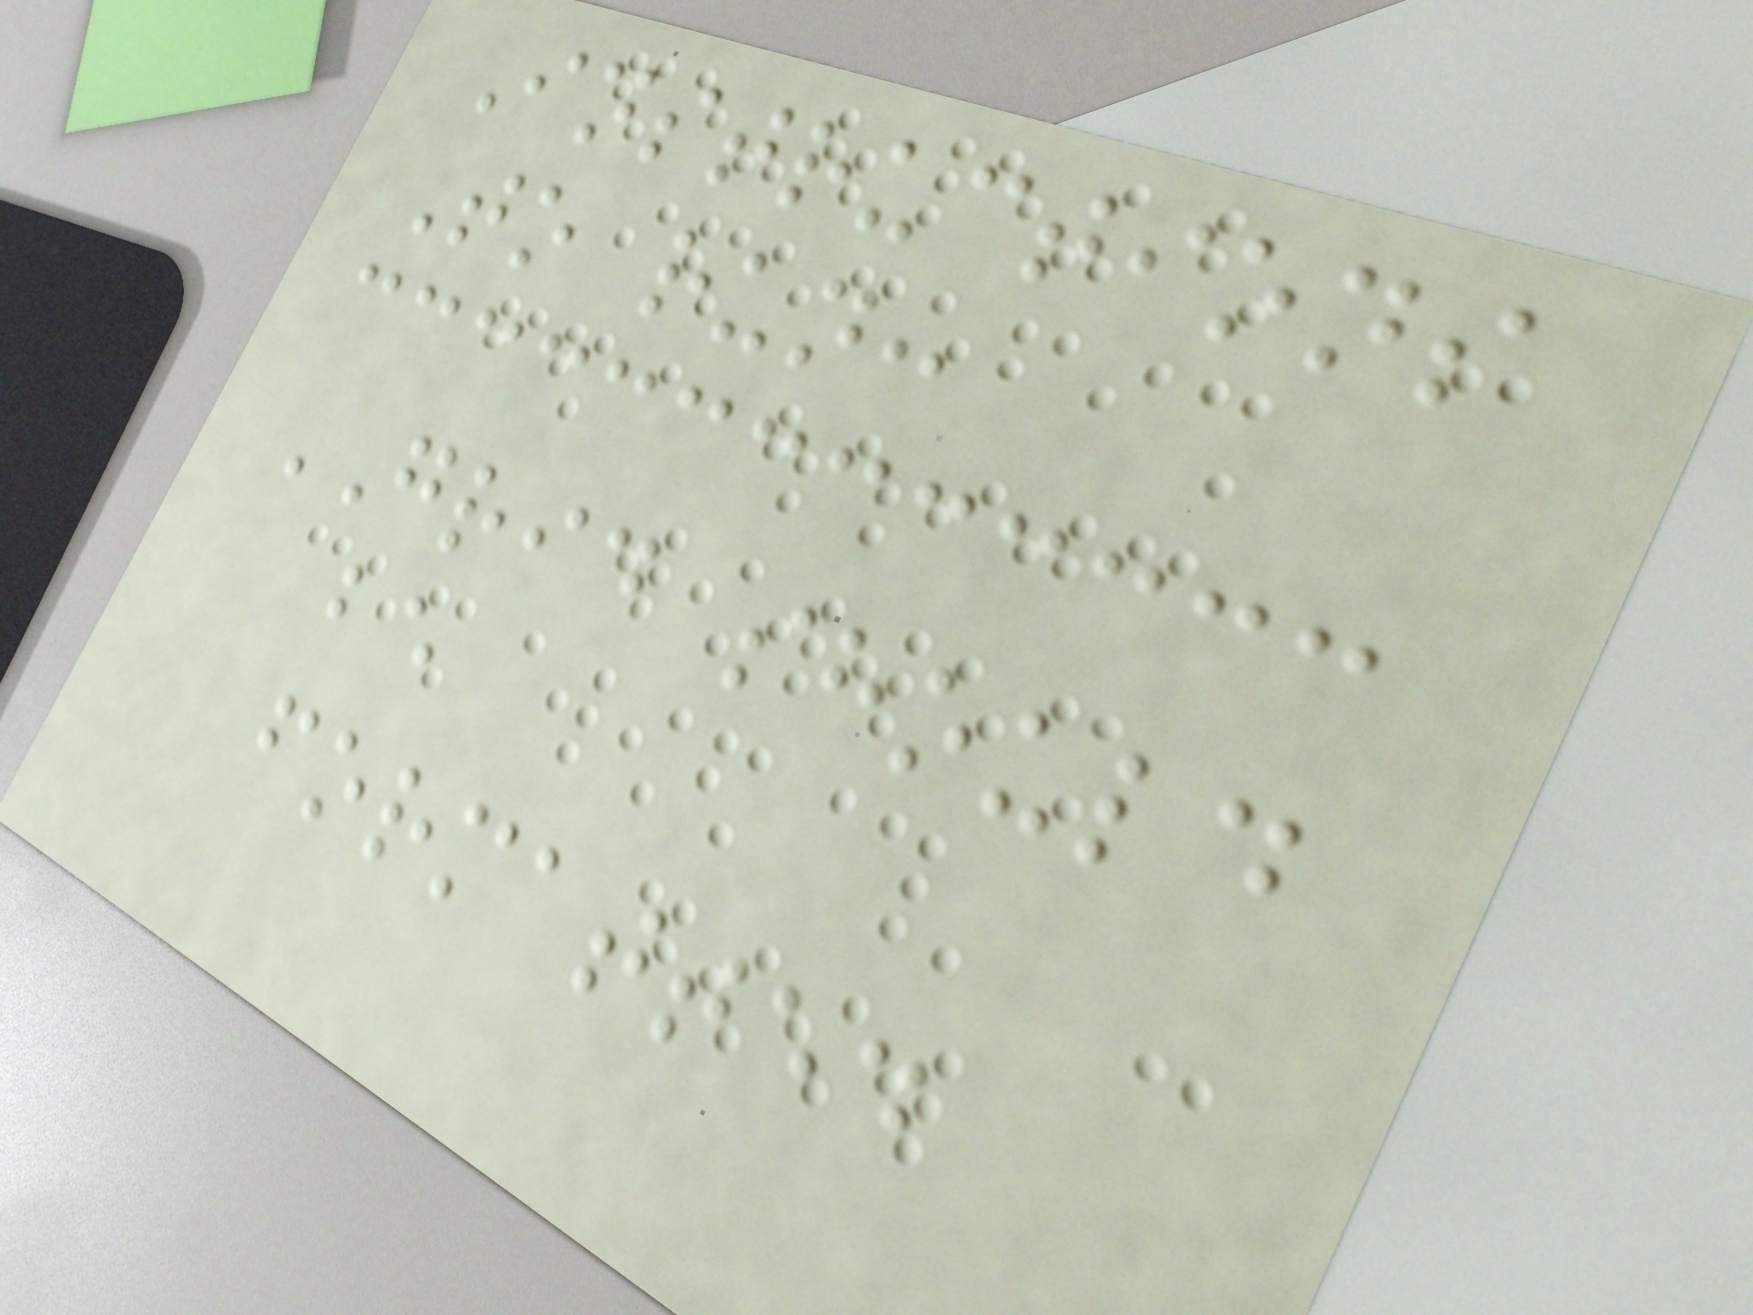Instructions
To run:
GRID should
be
formatted
